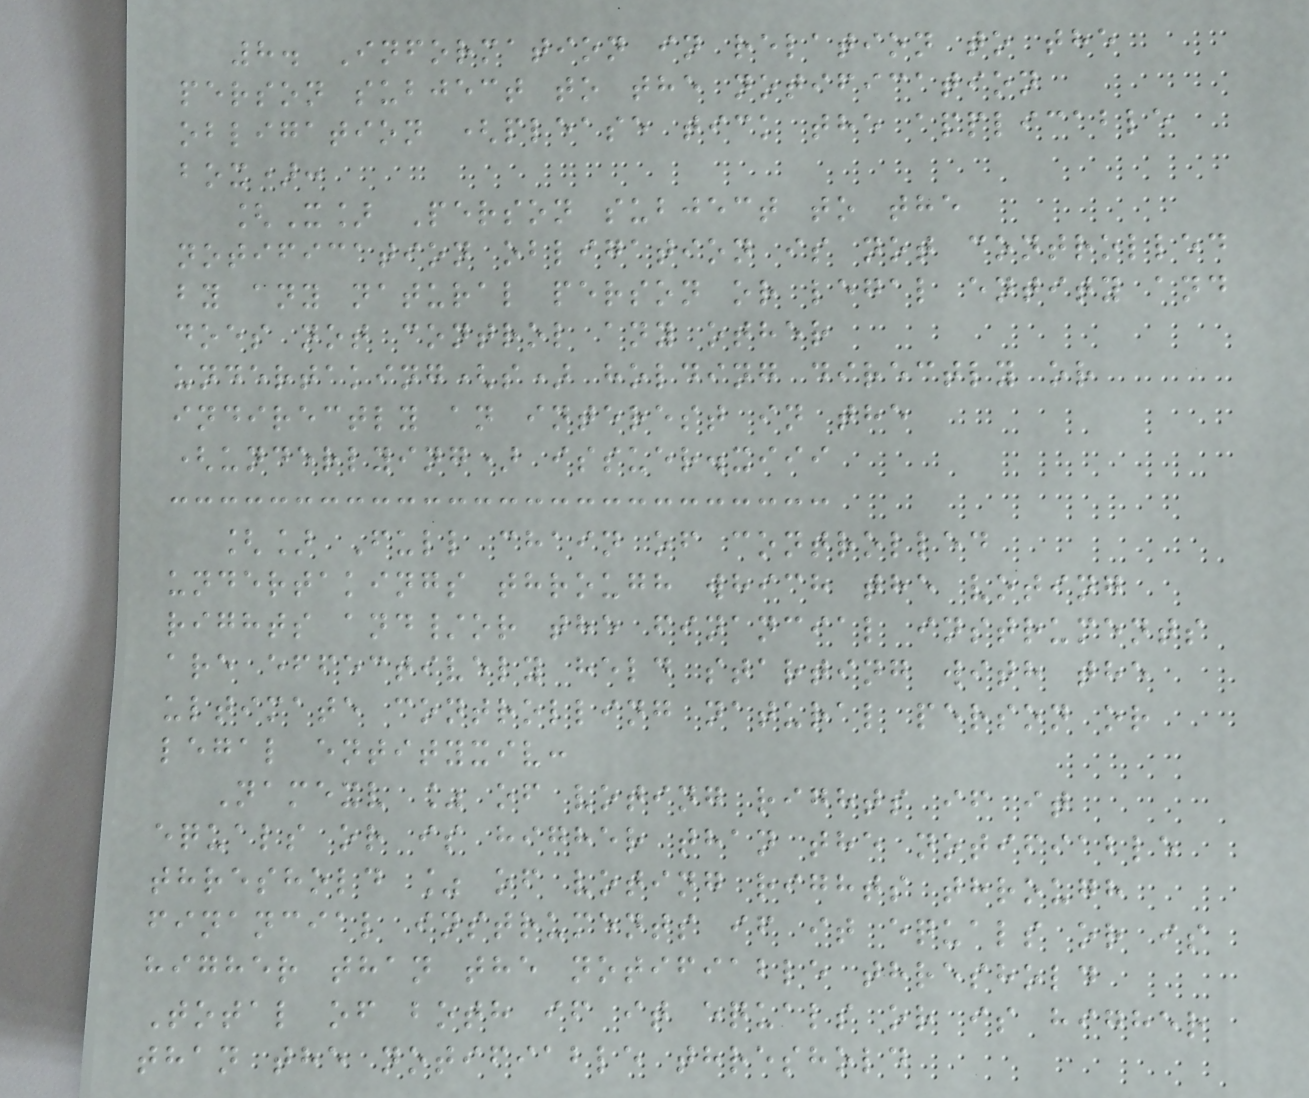8. Information in relation to the
person subject to the notification
obligation (please tick the applicable
box):
[X] Person subject to the
notification obligation is not controlled
by any natural person or legal entity and
does not control any other
undertaking(s) holding directly or
indirectly an interest in the
(underlying) issuer.xiii
[] Full chain of controlled
undertakings through which the voting
rights and/or the financial instruments
are effectively held starting with the
ultimate controlling natural person or
legal entityxiv:
Namexv % of voting rights if it
equals or is higher than the notifiable
threshold % of voting rights through
financial instruments if it equals or is
higher than the notifiable threshold
Total of both if it equals or is higher
than the notifiable threshold
